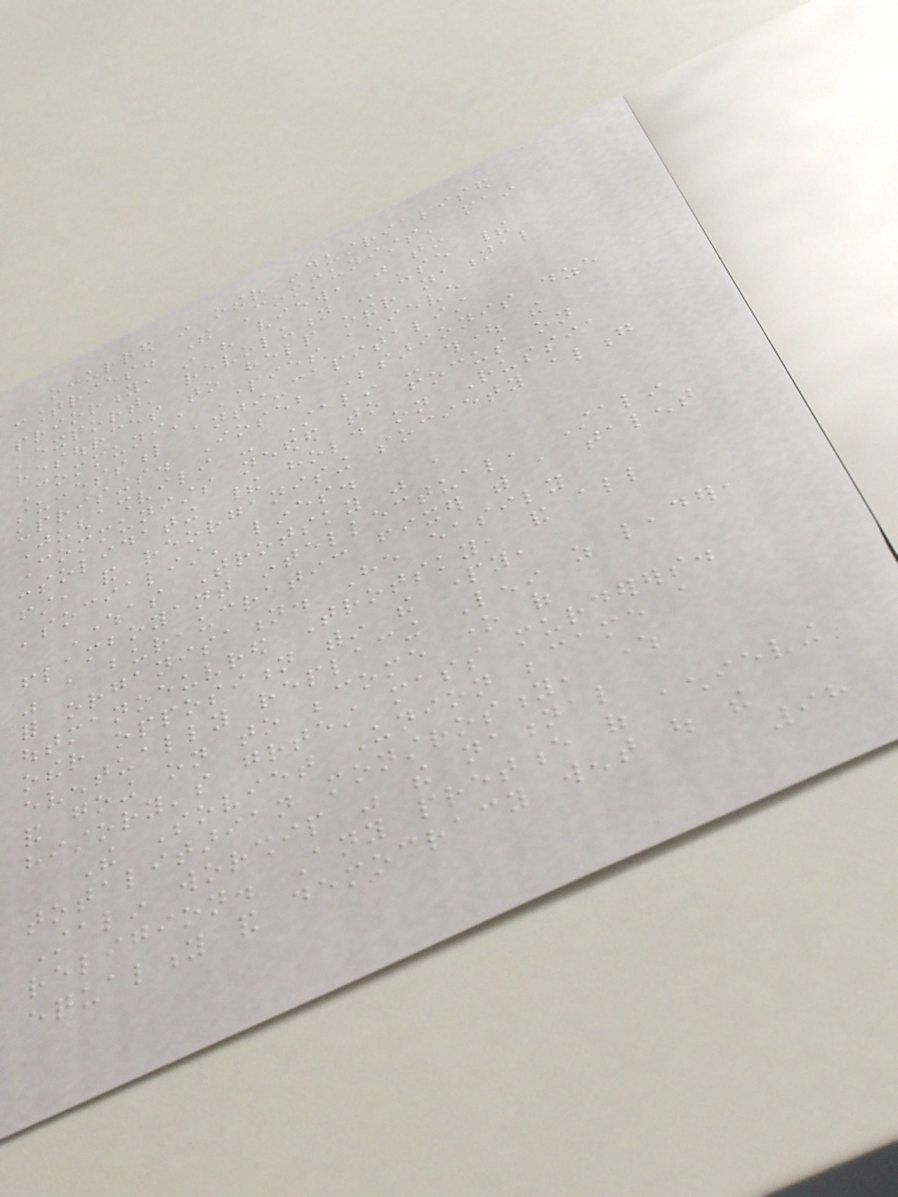occurred in other industrialised
countries. The Communists' main
priority, in his view, was to
'export' revolution - use their
resources to help other national
Communist Parties achieve
successful anti-capitalist
uprisings. Ioseb Besarionis dze
Jughashvili - Stalin - thought the
Communists needed to focus on
consolidating their hold on Russia
first, and reorganising society along
'socialist' lines.
Whereas Trotsky was a
flamboyant intellectual, Stalin
was a bureaucratic fixer with a talent
for organisation. He easily
outmanoeuvred Trotsky, and all
other opposition within the party,
eventually replacing Lenin as leader,
and going on to become one of
history's greatest mass murderers.
The Soviet Union became a
totalitarian monstrosity, where
Stalin worship was the national
religion. Any pretence of achieving
equality and democracy went out the
98
